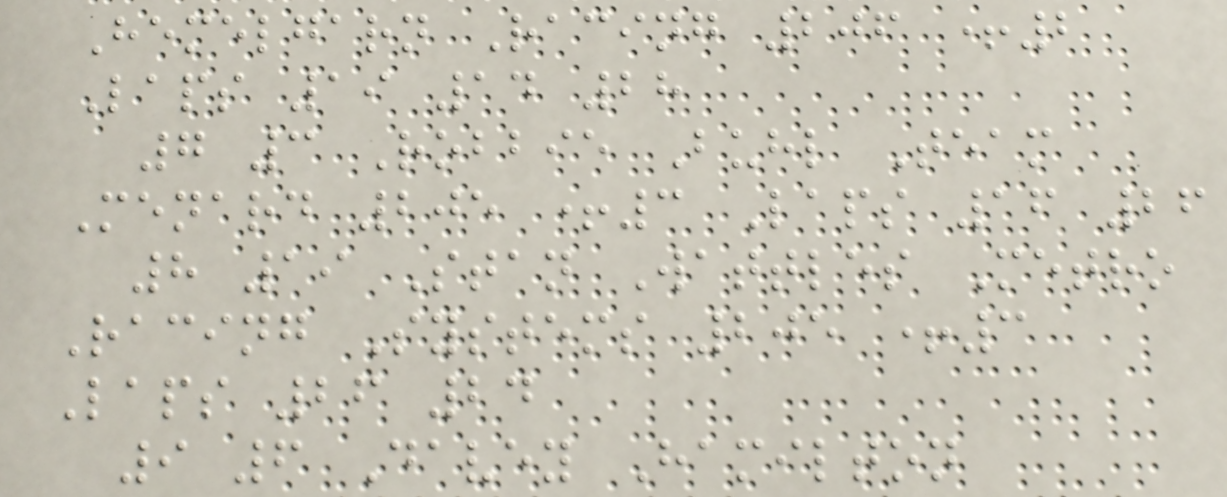Hemelgarn Racing 206 +2
Laps 19 14 28
7 3 Robbie Buhl Team
Menard 205 +3 Laps 16 26
8 19 Stan Wattles Metro
Racing Systems 205 +3
Laps 26 24
9 6 Davey Hamilton
